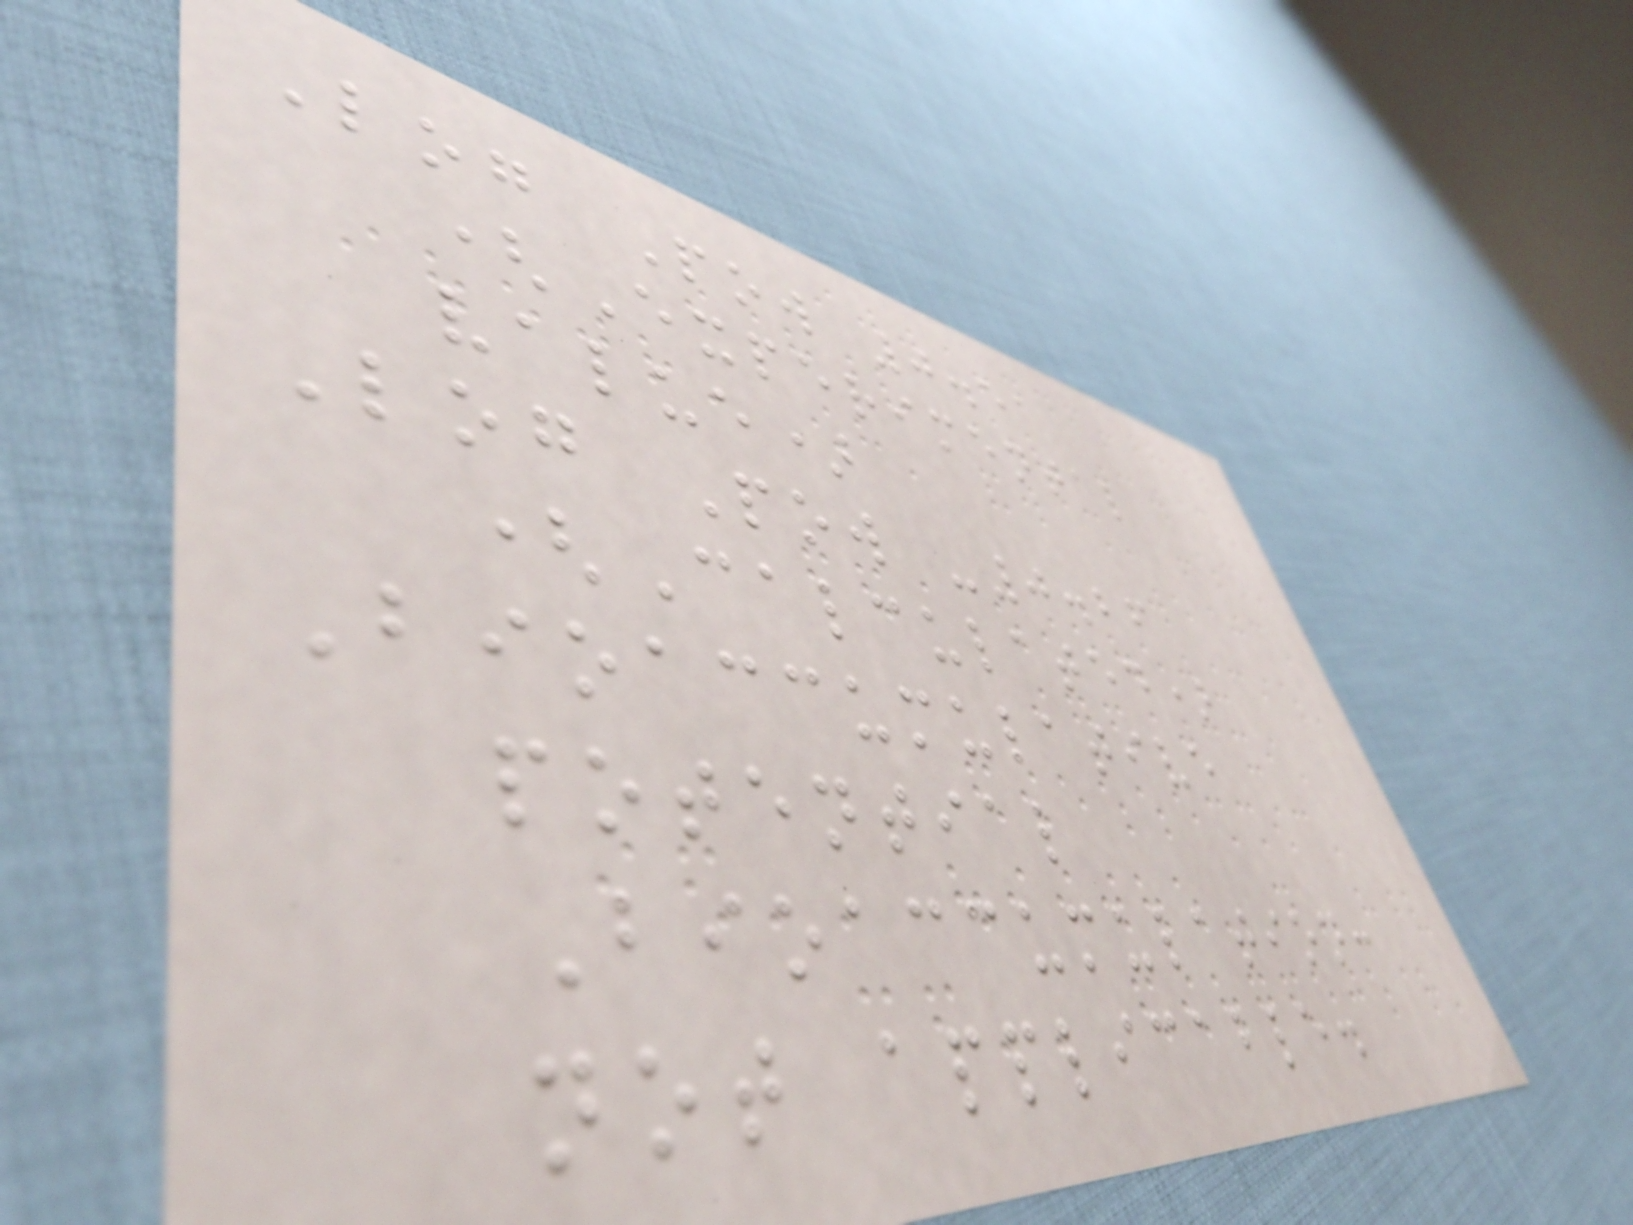Log Pow 0.51
(Experimental
value)
Log Pow -0.26
(Calculated)
Bioaccumulative
potential
Bioaccumulation:
not applicable.
